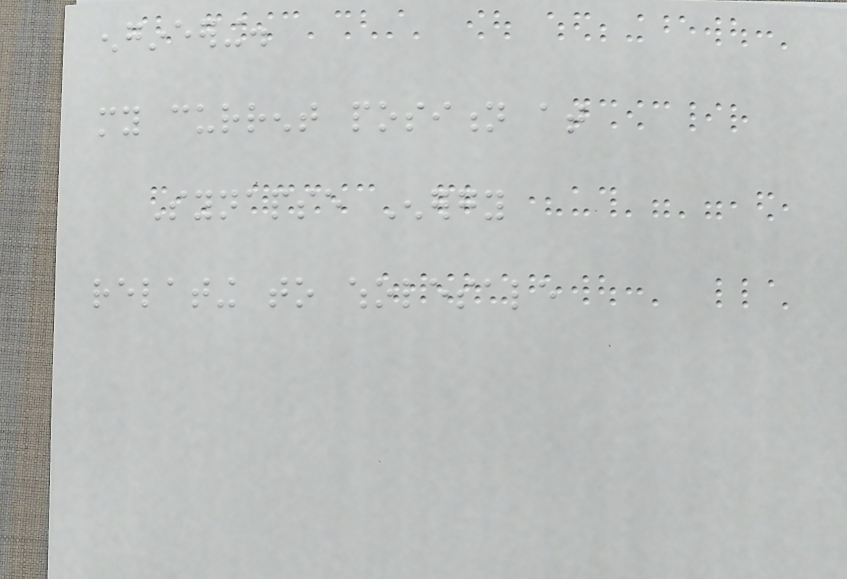engineering.
my current position at
Synapse Energy
relating to wholesale
